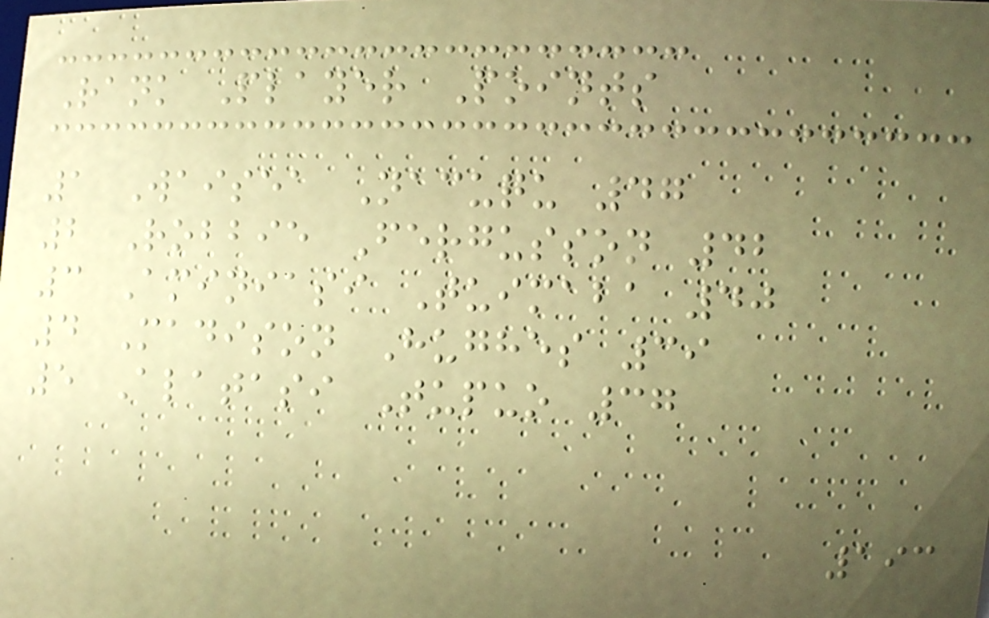Rank Player Points
1 Waisea Nacuqu 47
2 Robbie Fergusson 42
3 Aminiasi Tuimaba 40
4 Madison Hughes 39
5 Alatasi Tupuo 37
193
